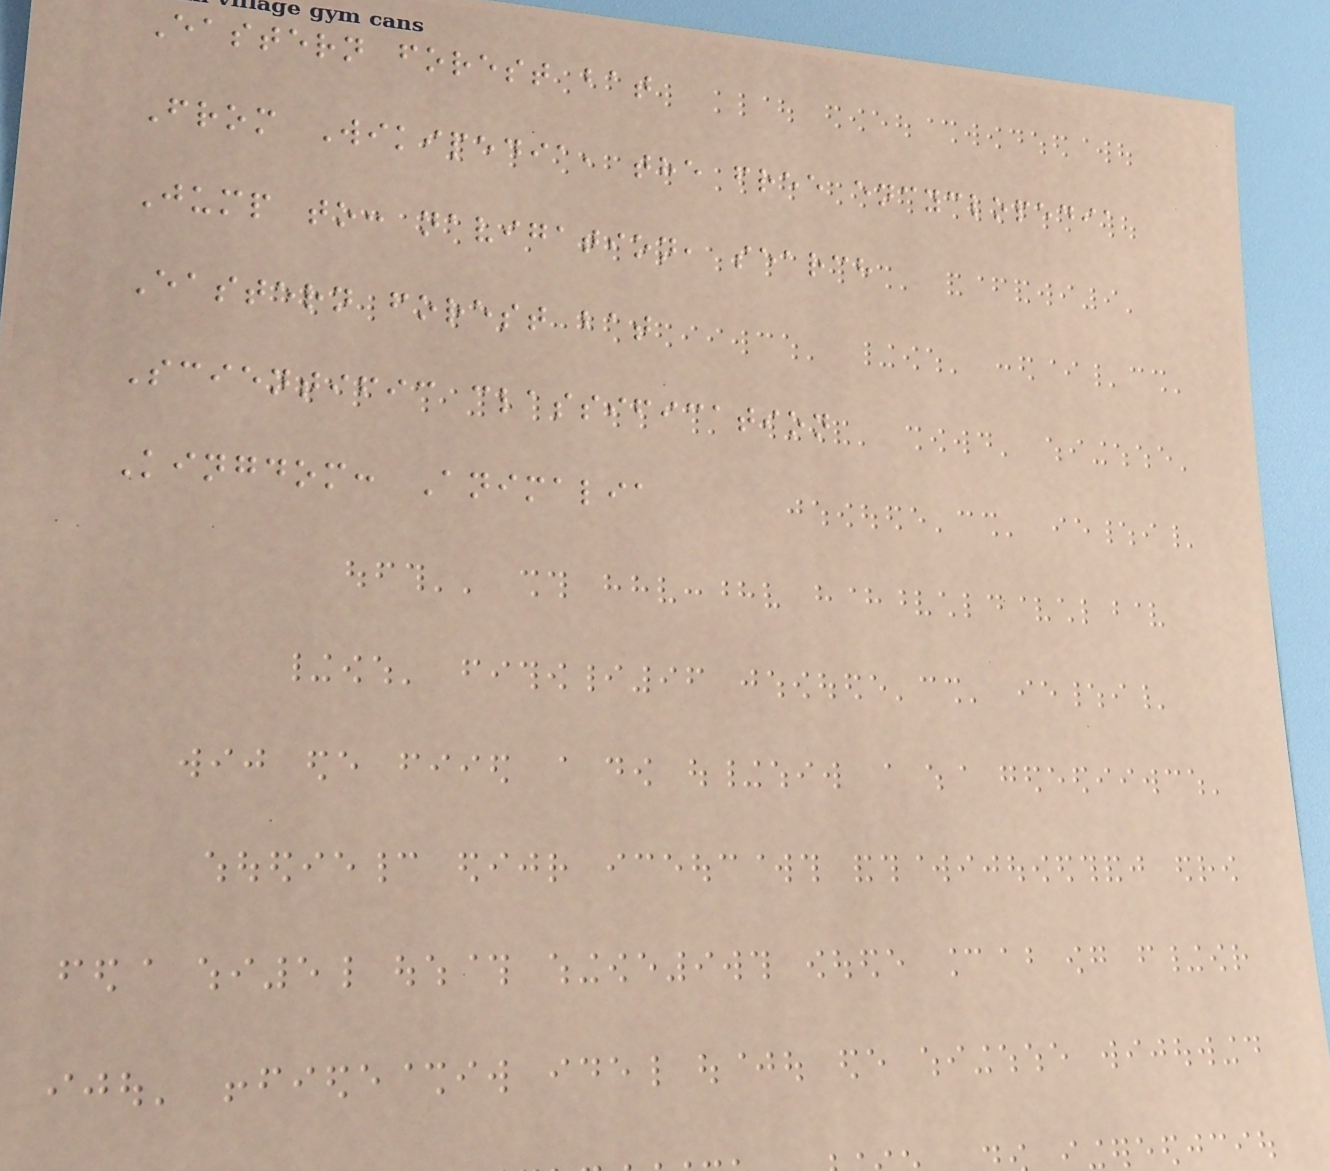Eastern forest bat
From Wikipedia, the free encyclopedia
Jump to: navigation, search
Eastern forest bat
Scientific classification
Kingdom: Animalia
